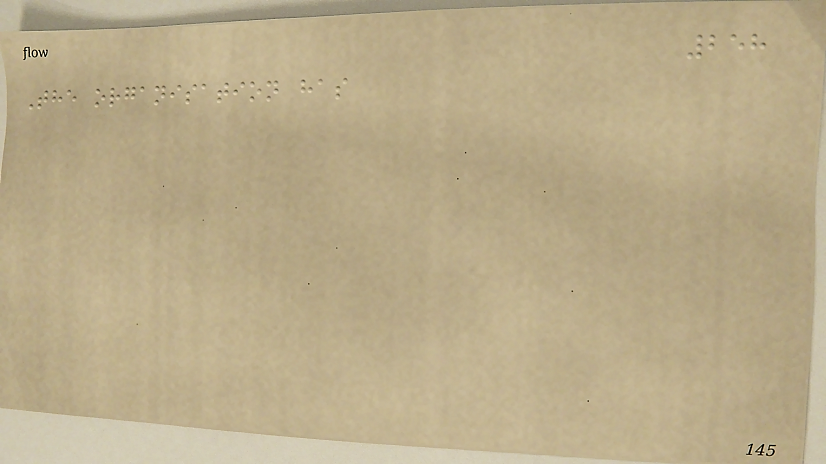258
The organisation has
